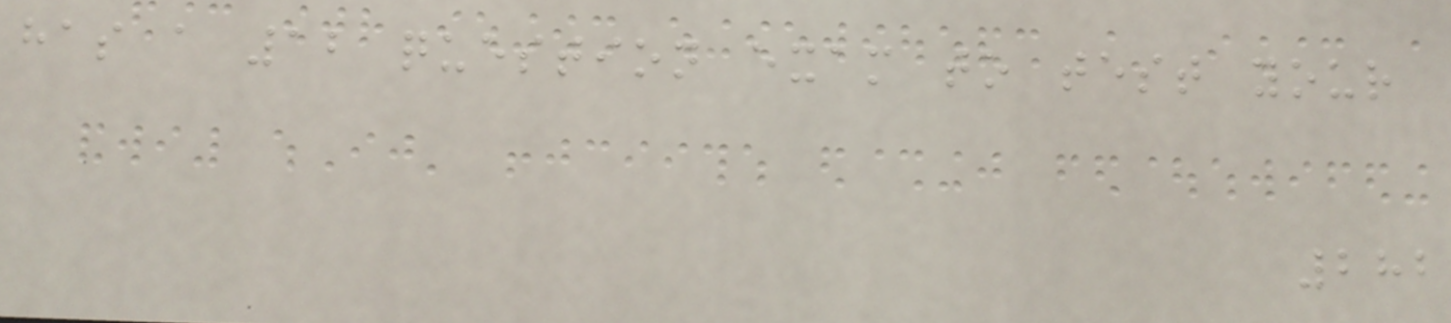has a 12 question exam to test your
282
